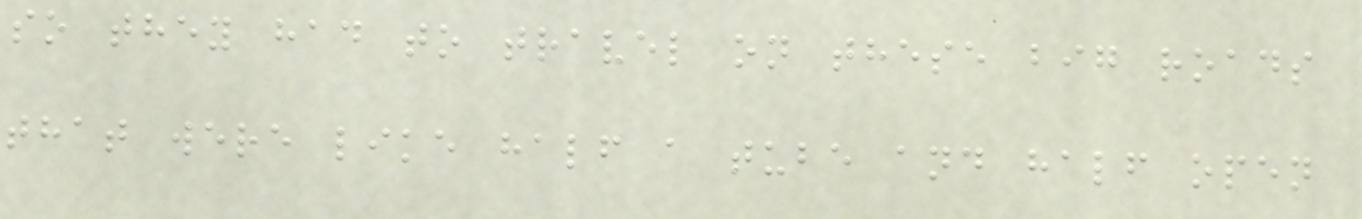so they had to travel on these big roads
that were like half a tube and half open
